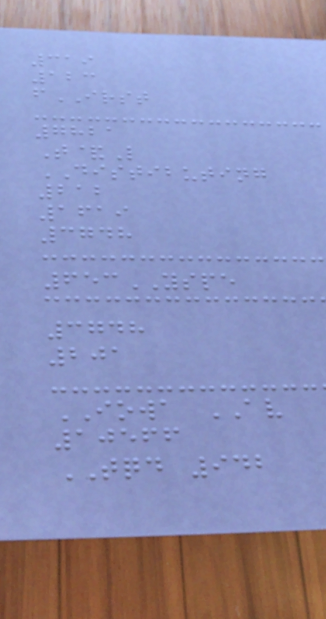319
123
fIRST
7821
T&L
DISTIBUTING
212
1619
3748
653YSPE
3748
201
IOWA AV
10566
TQD 942
